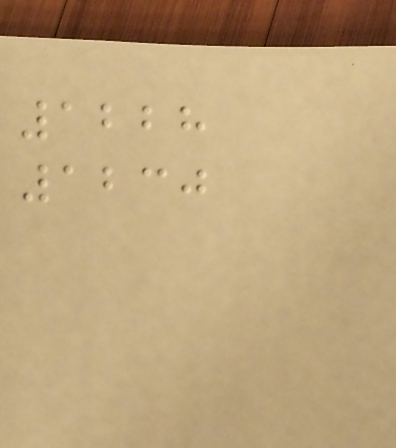1228
1230
